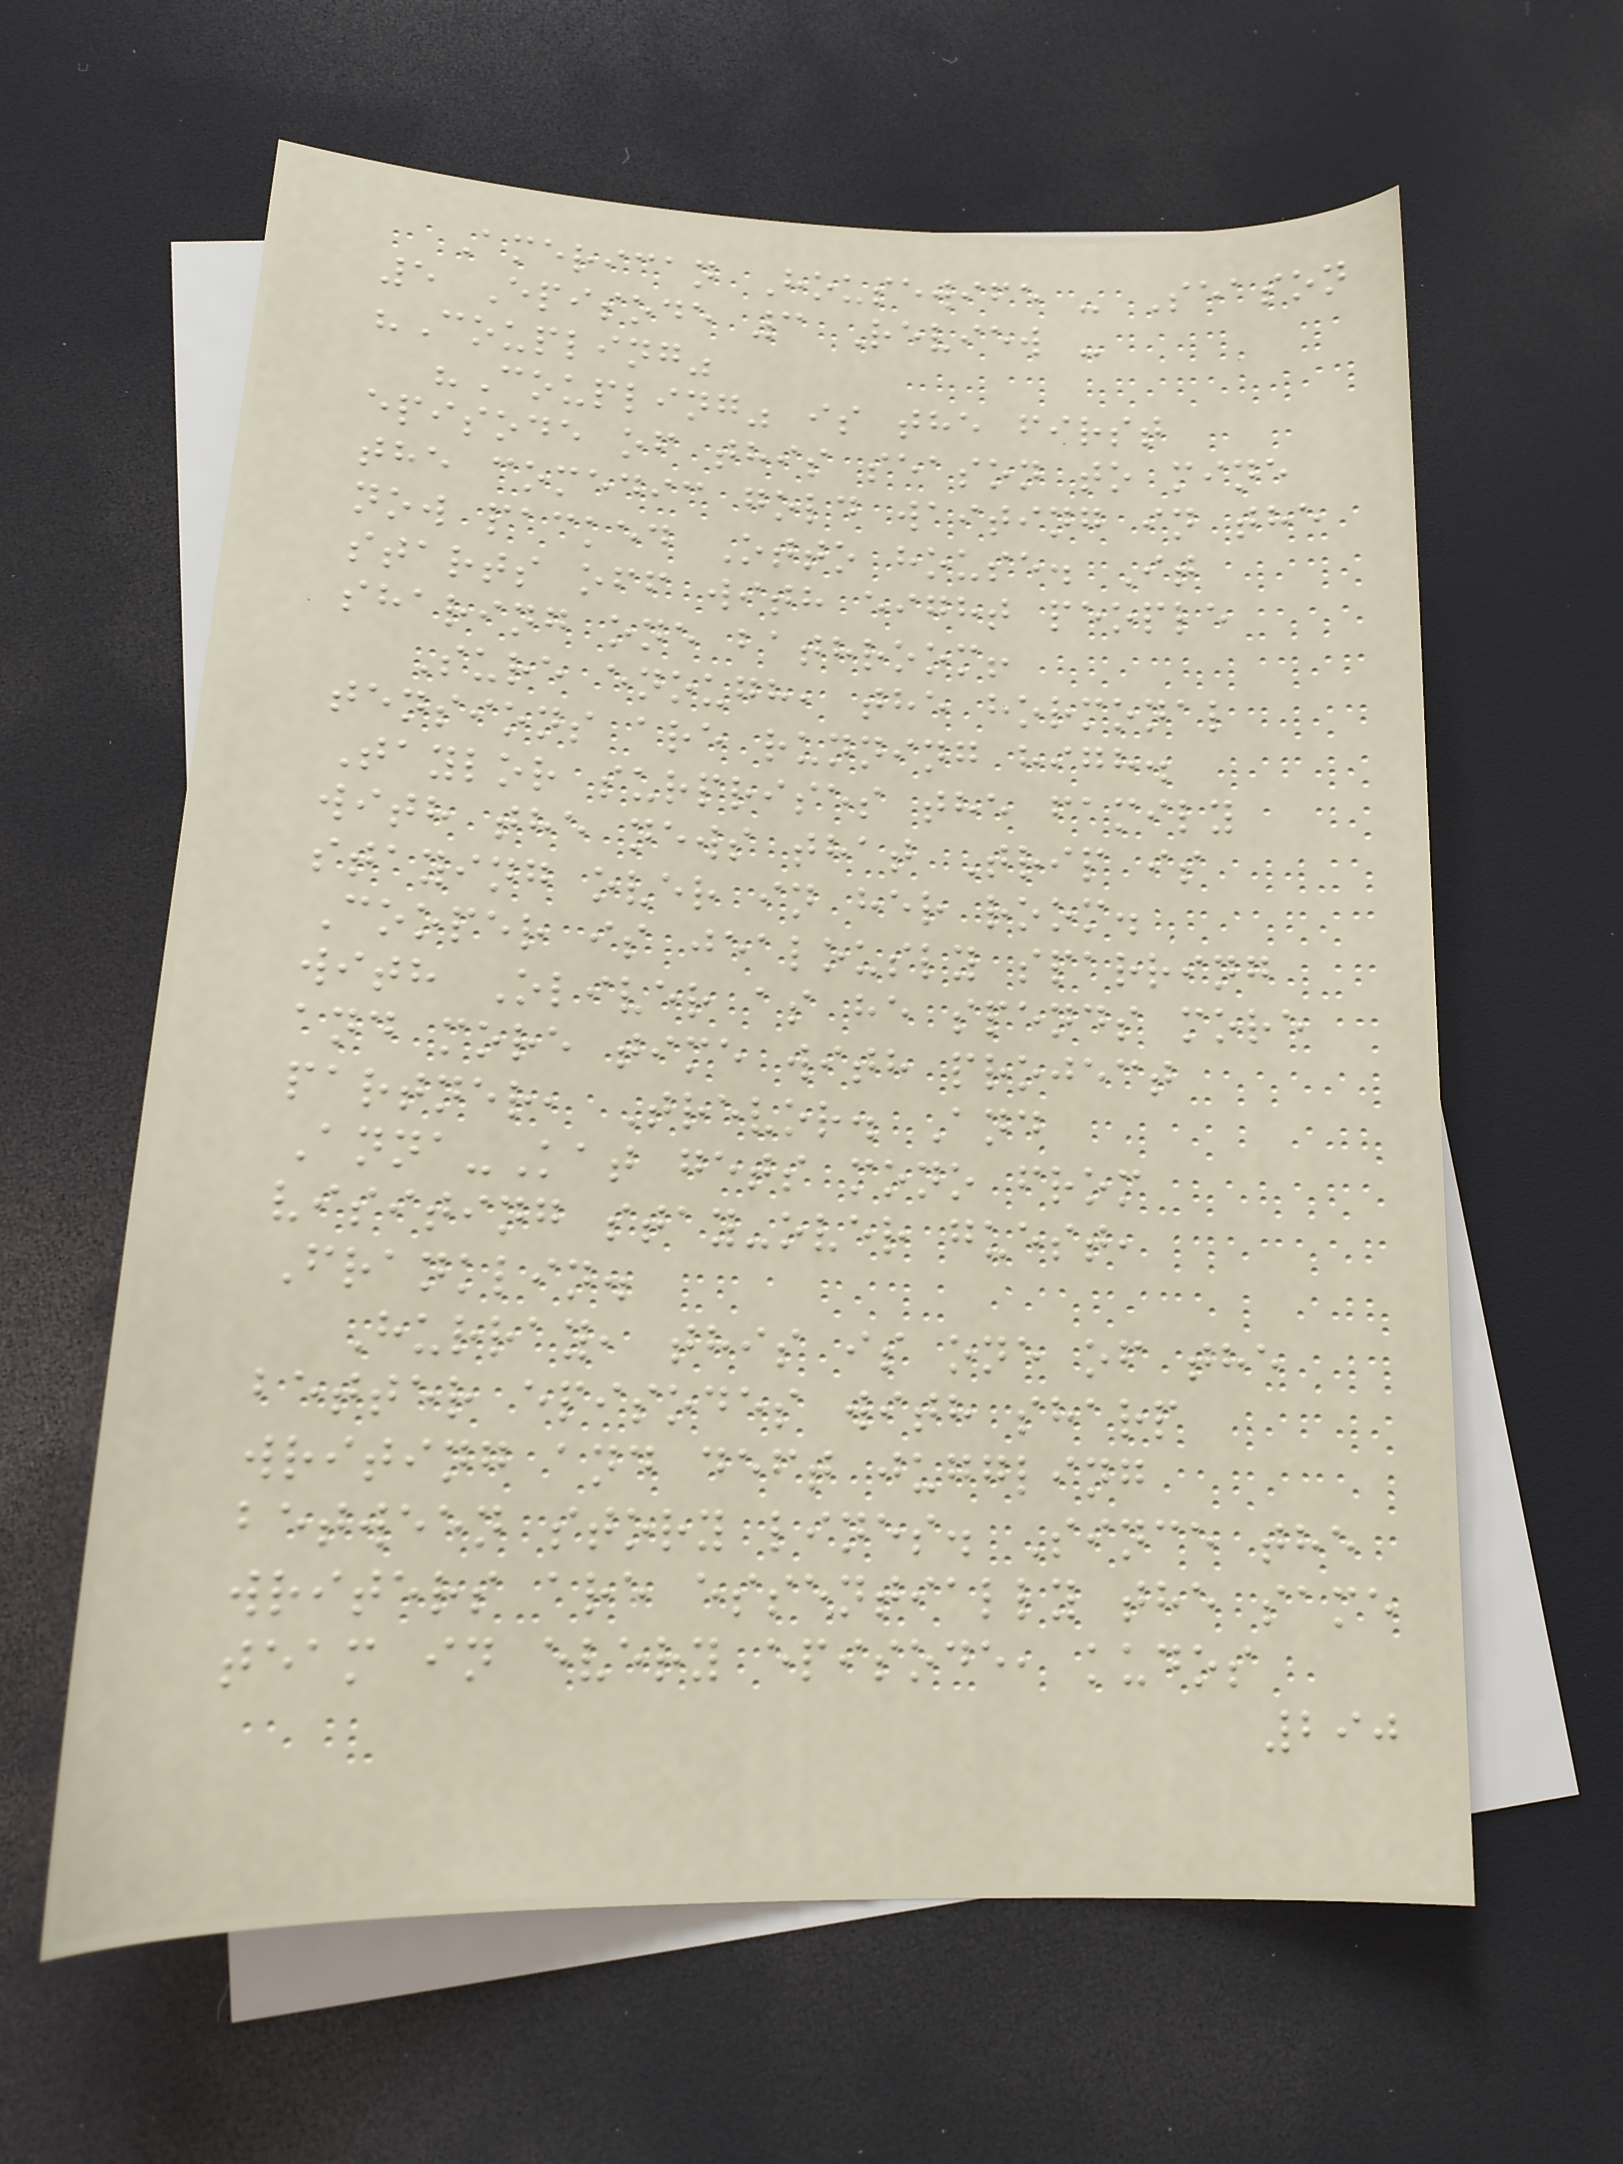American Housewife - Season
5 Episode 3 Review -
"Coupling"
"Coupling" is the first
episode of this season to mine
the comedic gold waiting in the
now packed Otto house. It
starts off with eight people
sharing one bathroom!
Sure enough, the hormonal
tensions are running high.
Taylor surprises the family
with the news that Trip is
staying over in her room.
Cooper is jealously sparring
with Oliver as he spends more
and more time with project
partner, Trevor. And
Anna-Kat gets mono from
visiting stay-over guest,
Franklin.
Hurray, this is one of the
better episodes with sharp
writing and deft juggling
between story lines. Since the
writers are essentially the same
team in every episode, kudos
290
